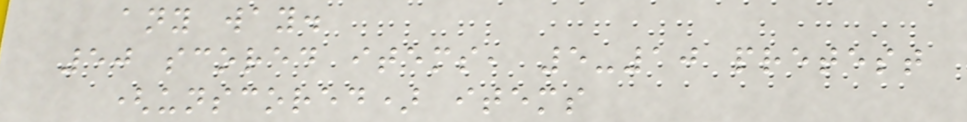any way.
50 scored items, 5-10 pretest
(unscored) items
